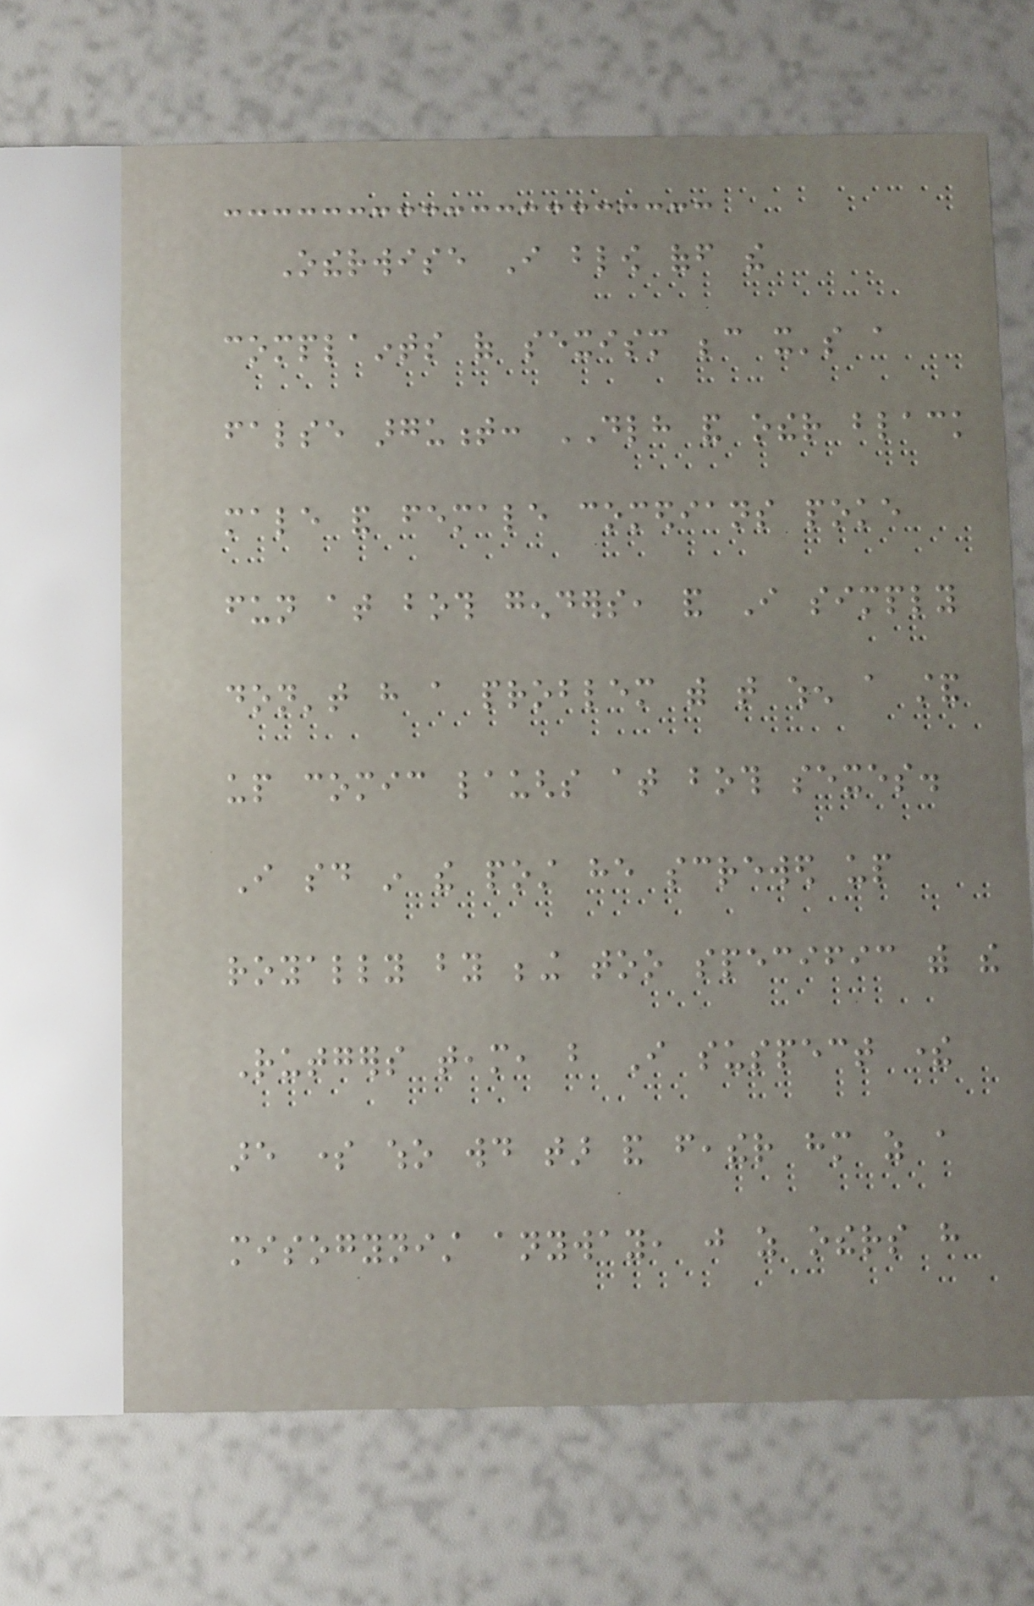Otherwise I blow off the
complaints of sexism because it's a
false argument: DLH and other black
male and female comedians poke
fun at both genders, and I simply
don't have a problem with that when a stand
up comic laughs at both sexes.
I said in the post he screwed up
royally by being too specific with the
Rutgers team, but I suspect there
are some who would tar and feather him as a
misogynist anyway, just as others have
